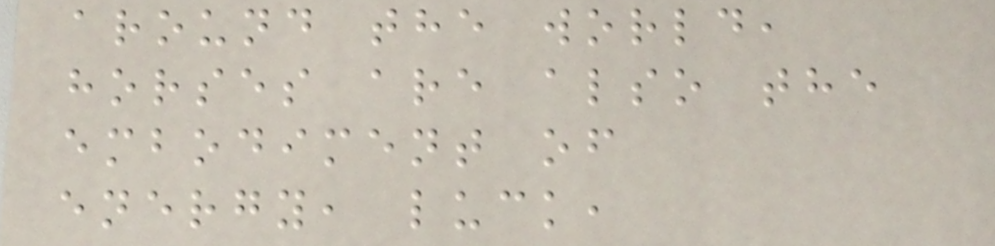around the world,
horses are also the
embodiment of
energy, luck,
